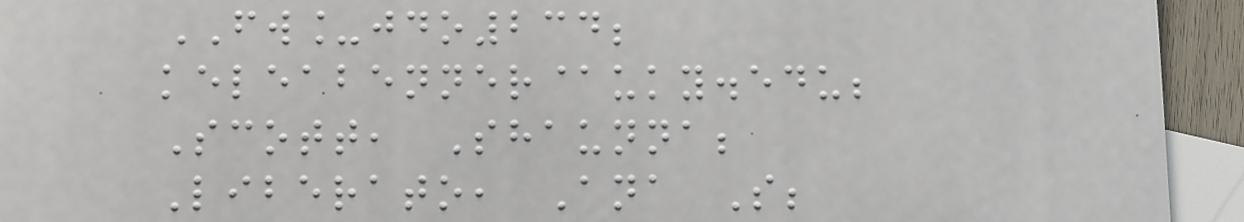FW_jdo234;
keleabenner@uky.edu;
Scott, Shaunna;
Liberato, Ana S;
